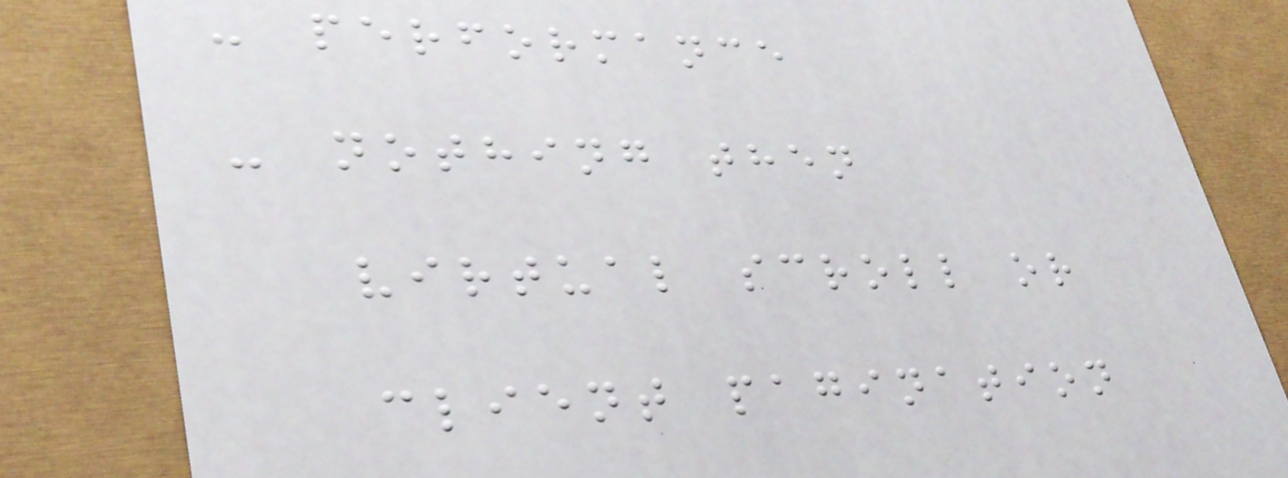- performance
- nothing then
virtual scroll or
client pagination
